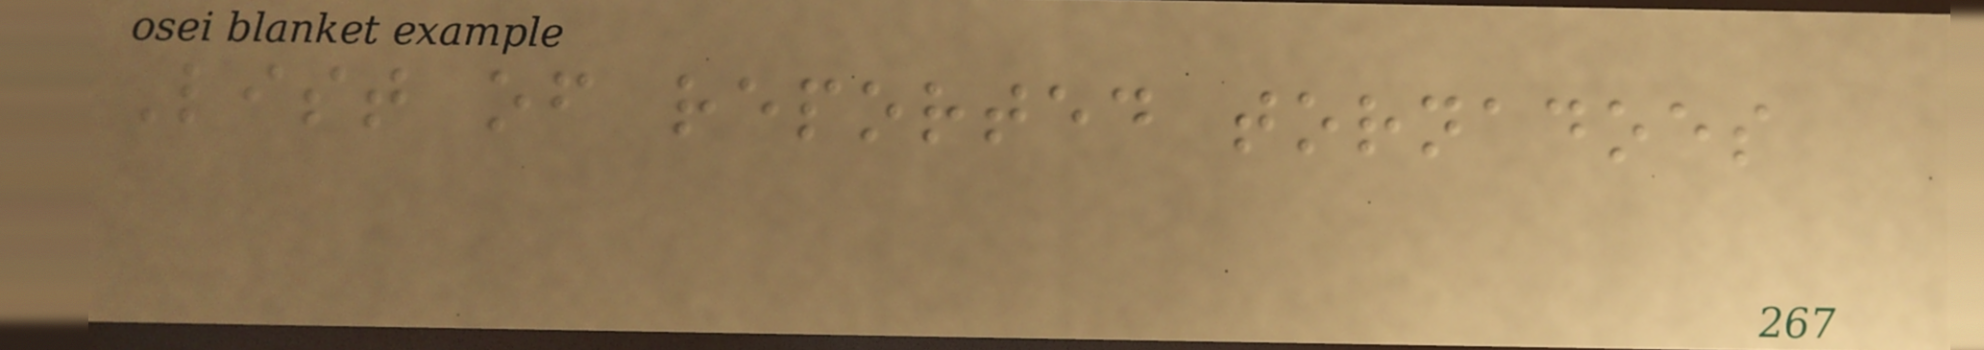List of reported tornadoes
